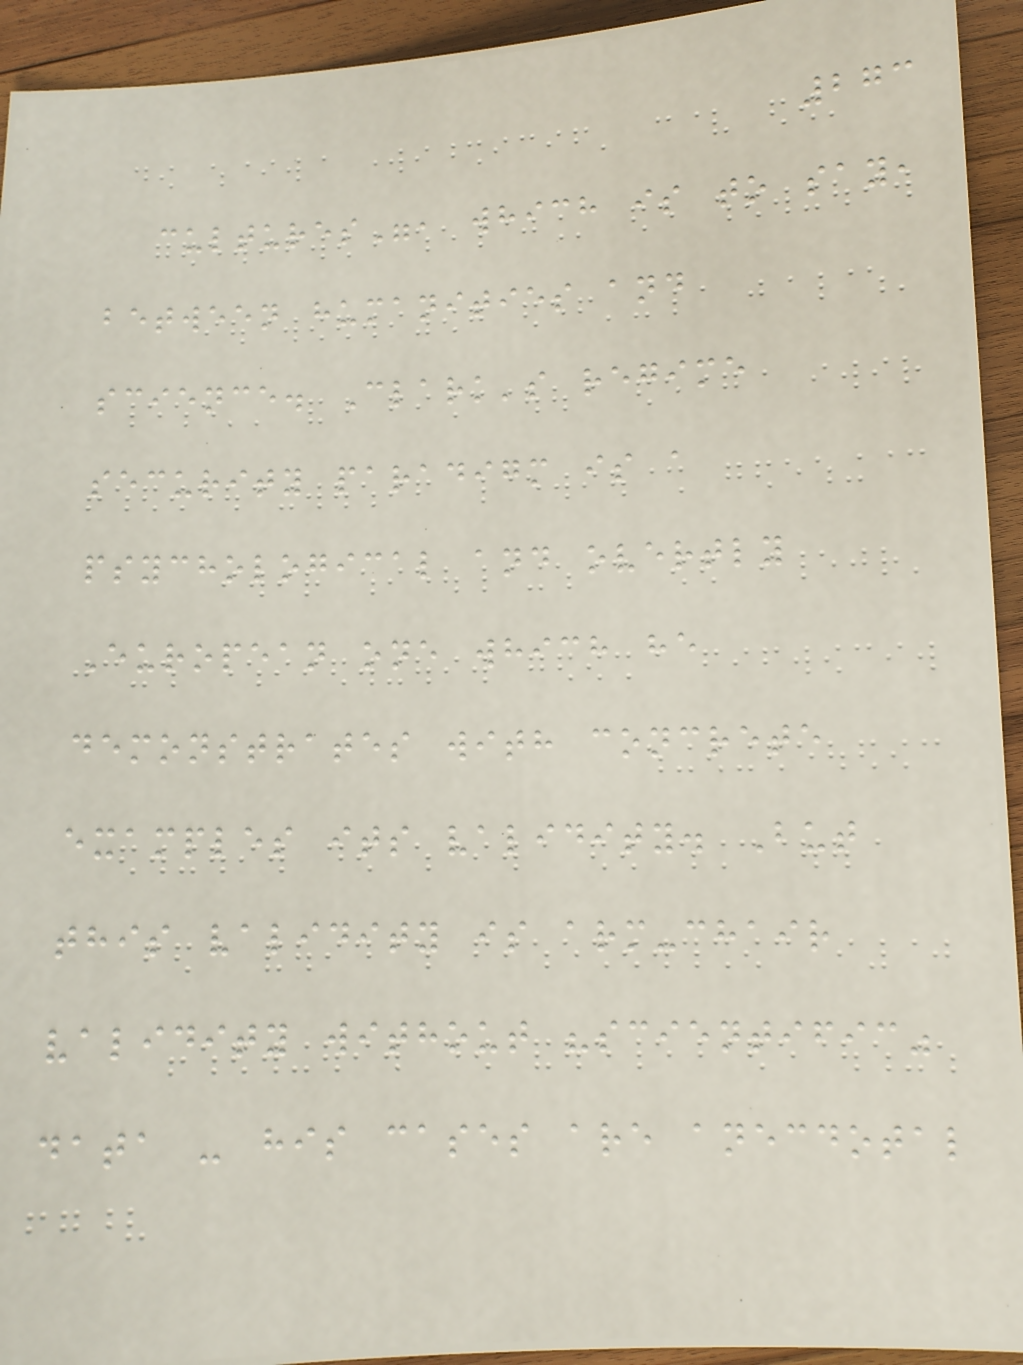273
cultures", which is to say,
between humanities and
science. Clark's regime
security paradigm is a
psychological and overtly
European one which he
demonstrates with concrete
examples its validity. But
this validity is arm-chair
validity without "scientific"
data - his cases are anecdotal
